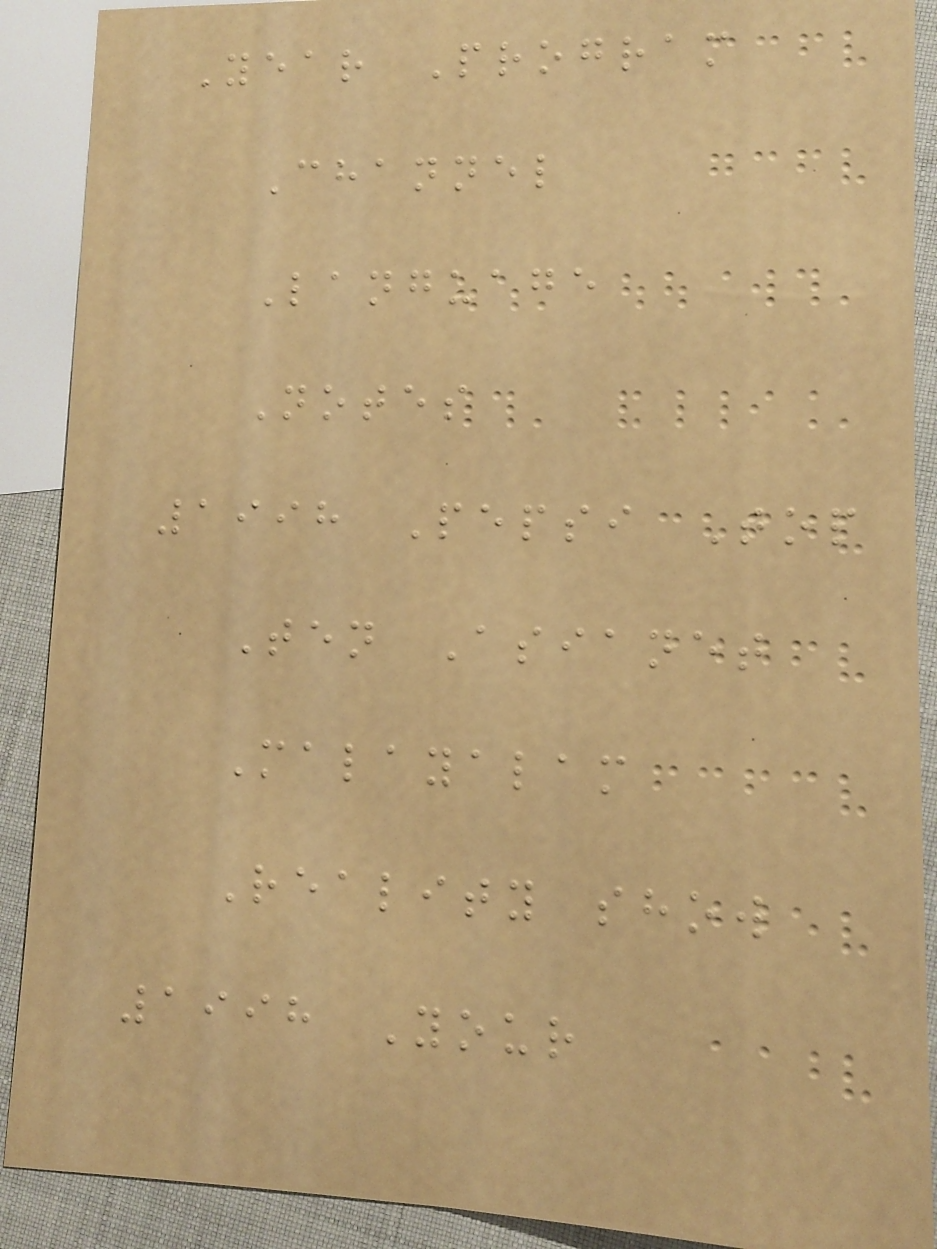Year Program
Channel
Language
Notes
1998 Pepsi Top
Ten Asianet
Malayalam
Reality show
1998 Your
